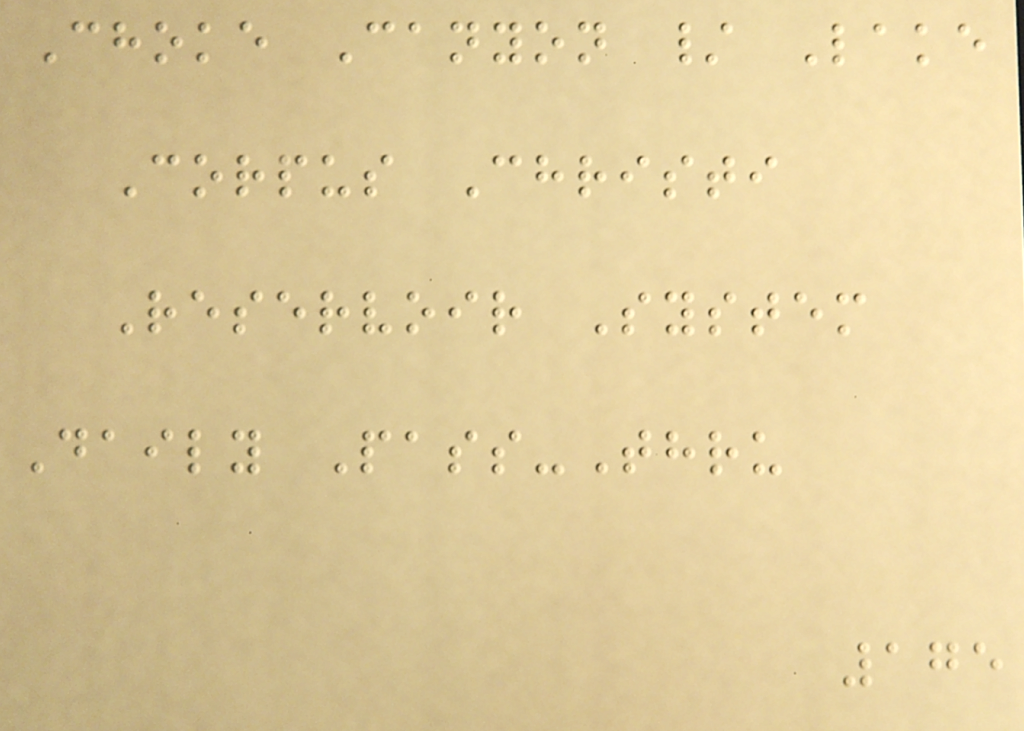Choke Canyon / Lake
Corpus Christi
Reservoir System
Daily Pass-Thru
175
